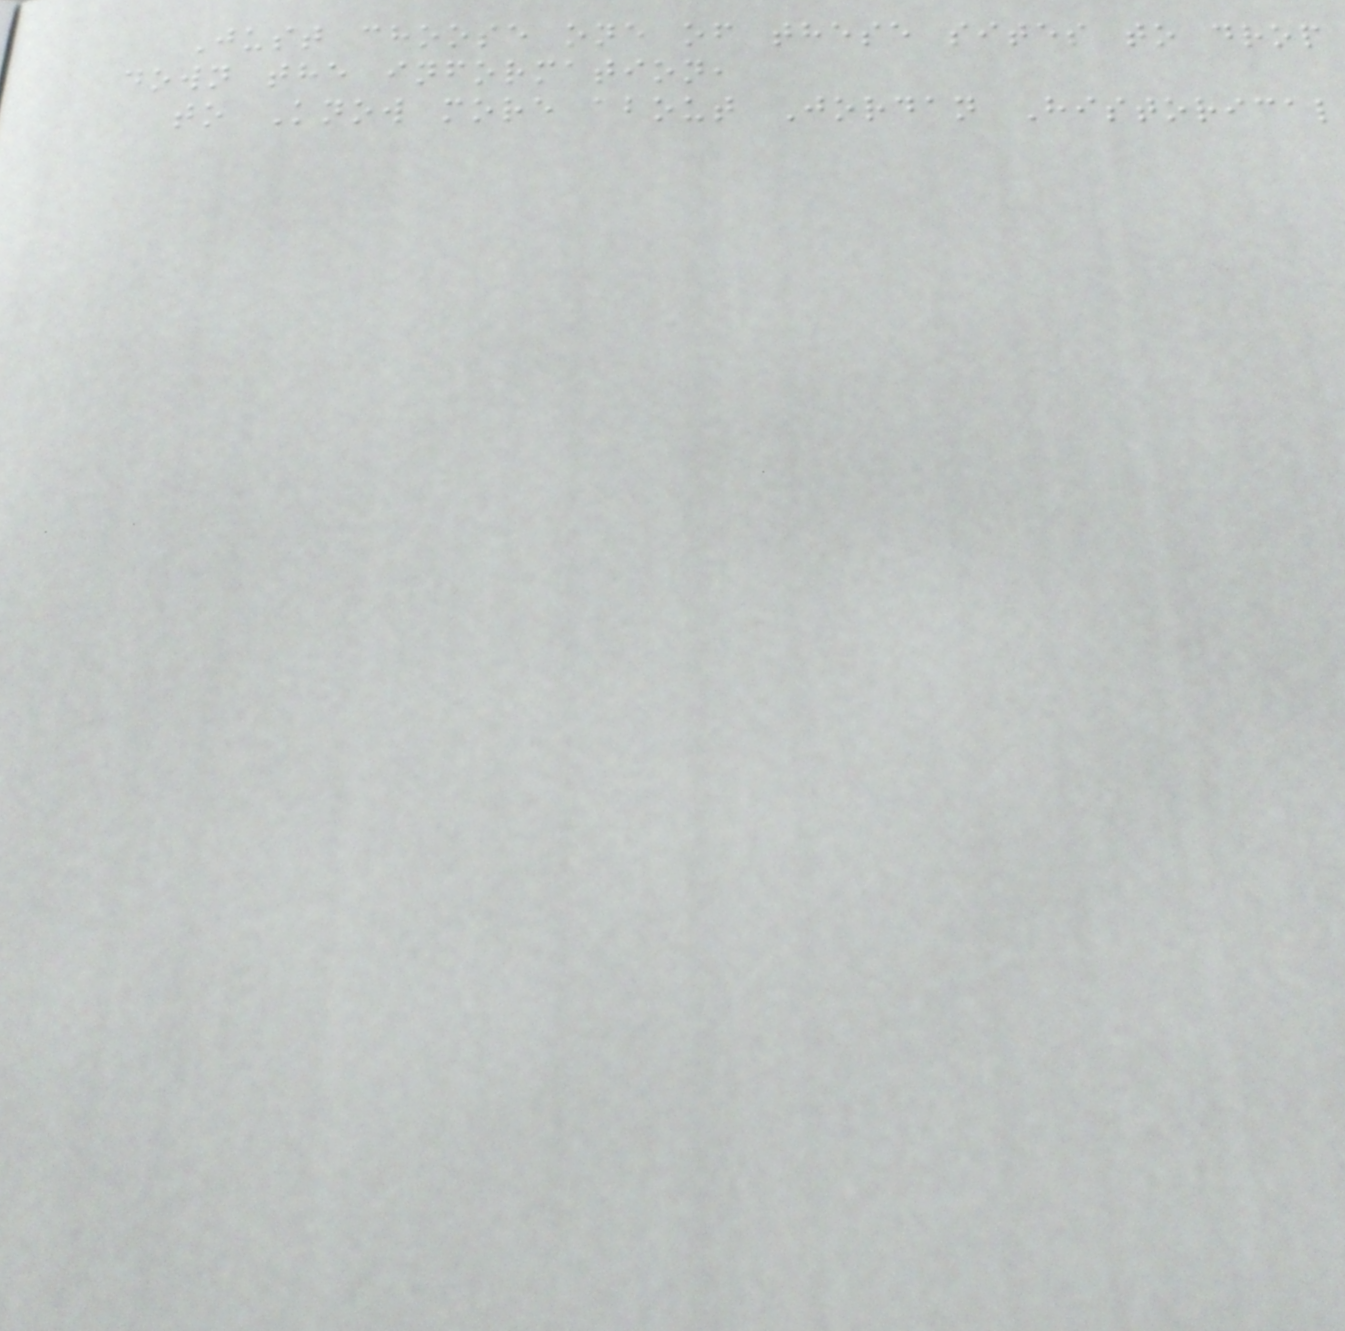Just choose one of these sites to drop
down the information,
to Know more about Jordan Historical
